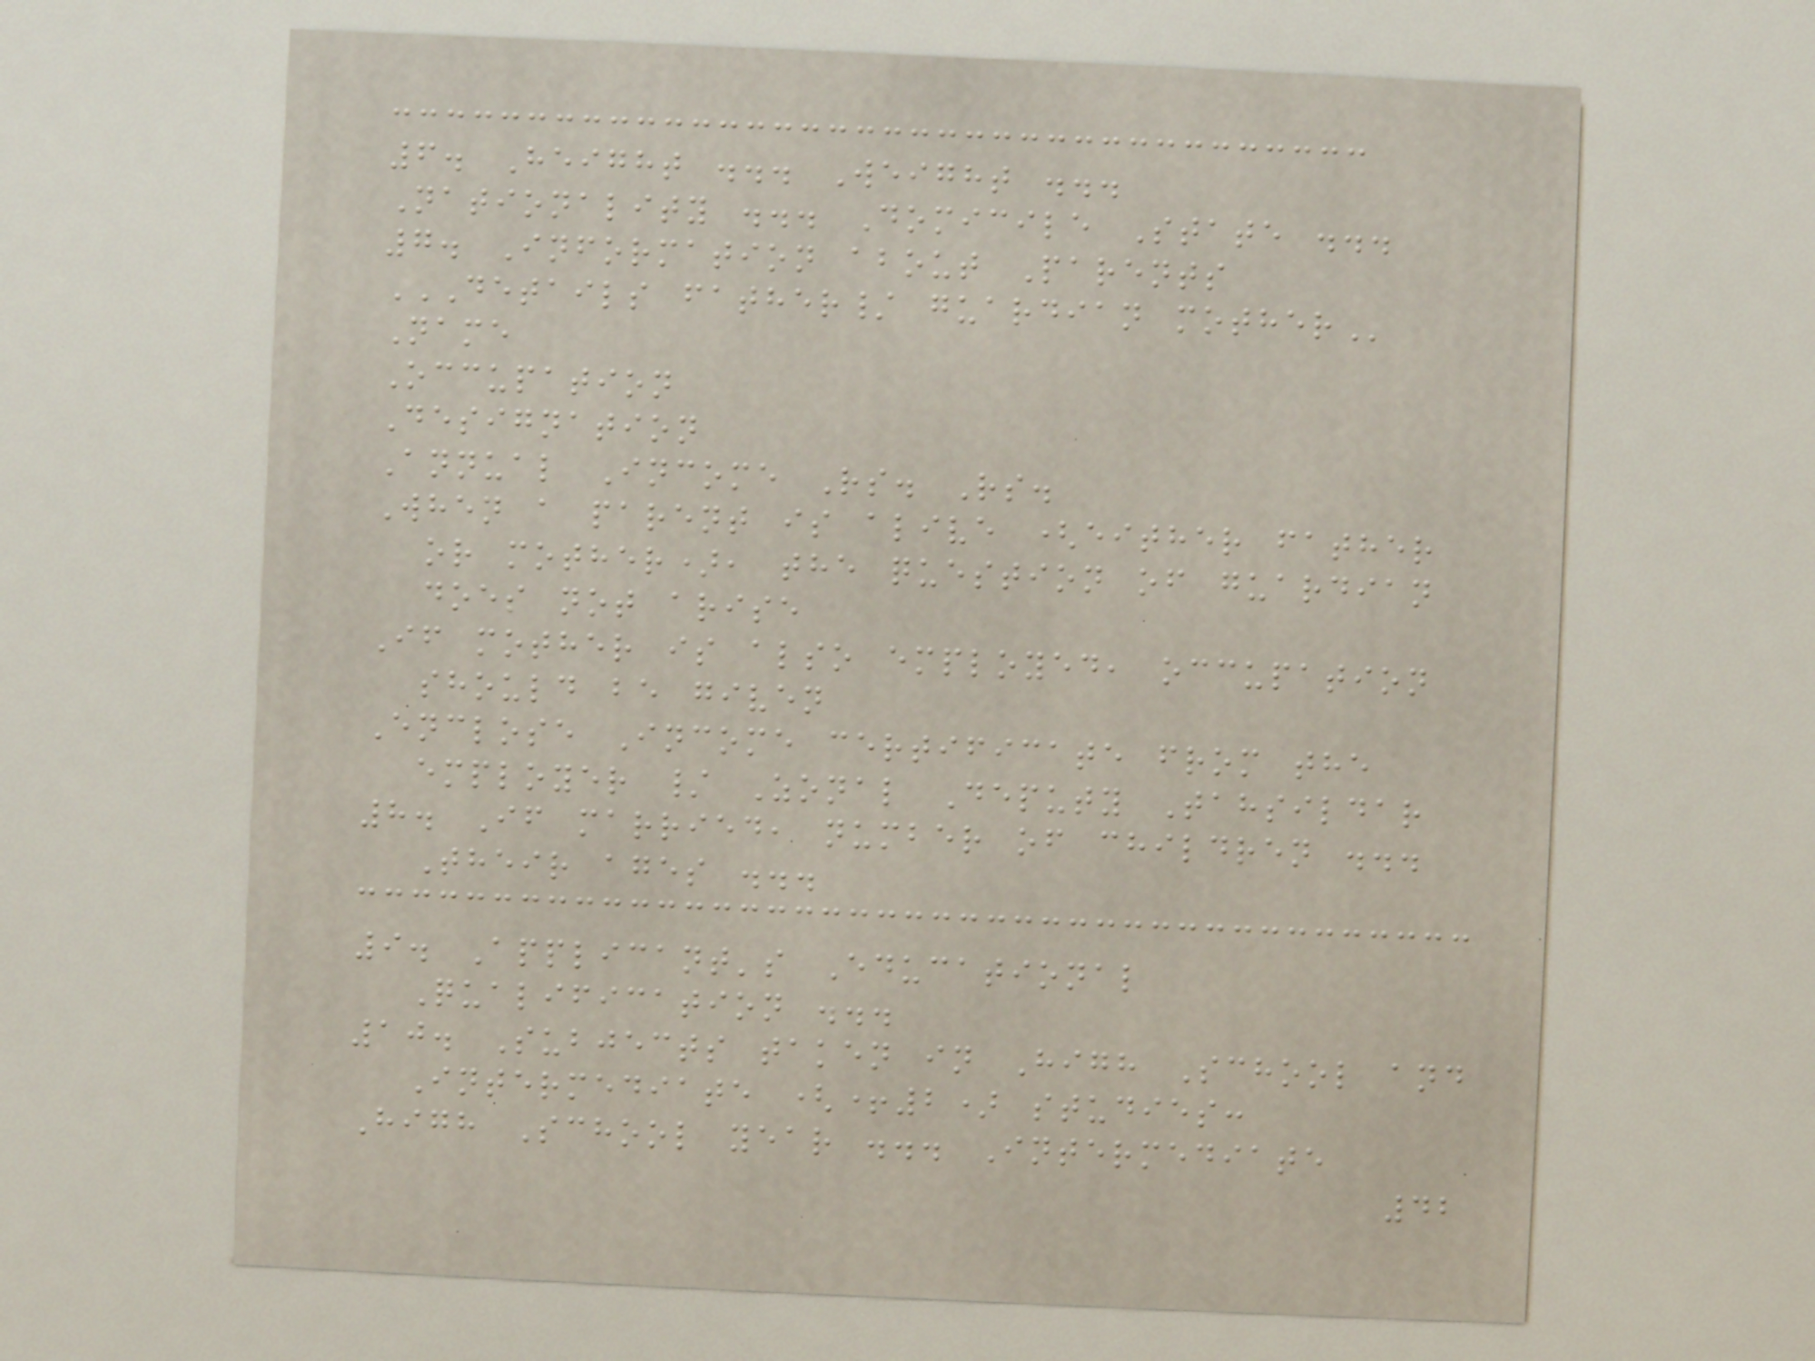6. Height ... Weight ...
Nationality ... Domicile State ...
7. Information about Parents
DETAILS FATHER/ GUARDIAN MOTHER
Name
Occupation
Designation
Annual Income Rs. Rs.
When a parent is alive (either father
or mother), the question of guardian
does not arise
If mother is also employed, occupation
should be given
Enclose Income certificate from the
employer / Zonal Deputy Tahsildar
8. If married, number of children ...
Their ages ...
9. Applicant's Educational
Qualification ...
10. Subjects taken in High School and
Intermediate (+2) studies:
High School year ... Intermediate
42
